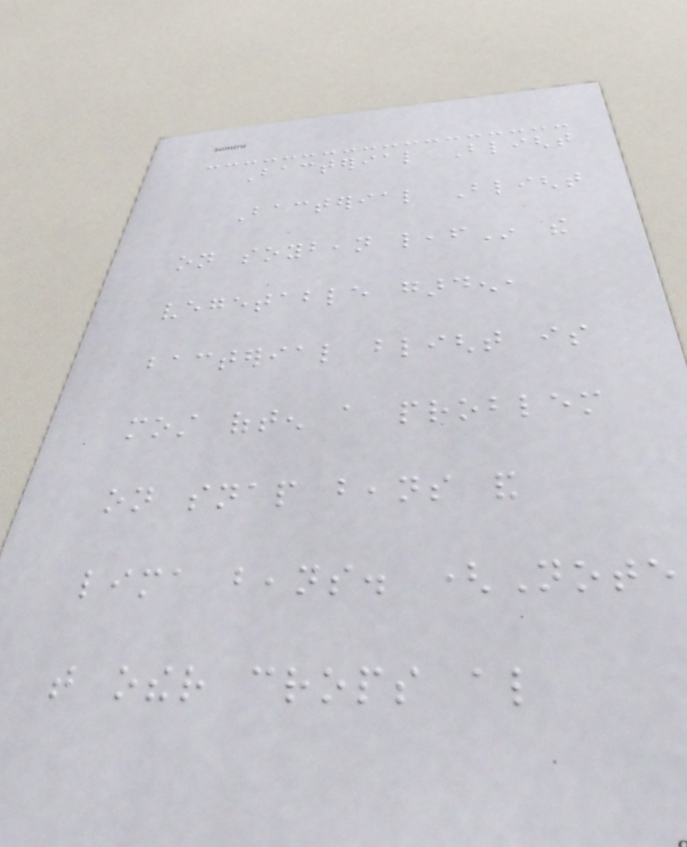Bacterial Blight
Bacterial Blight
on soybean leafIn the
vegetable garden,
bacterial blight is
most often a problem
on snap beans and
lima beans. (Note
that other crops also
